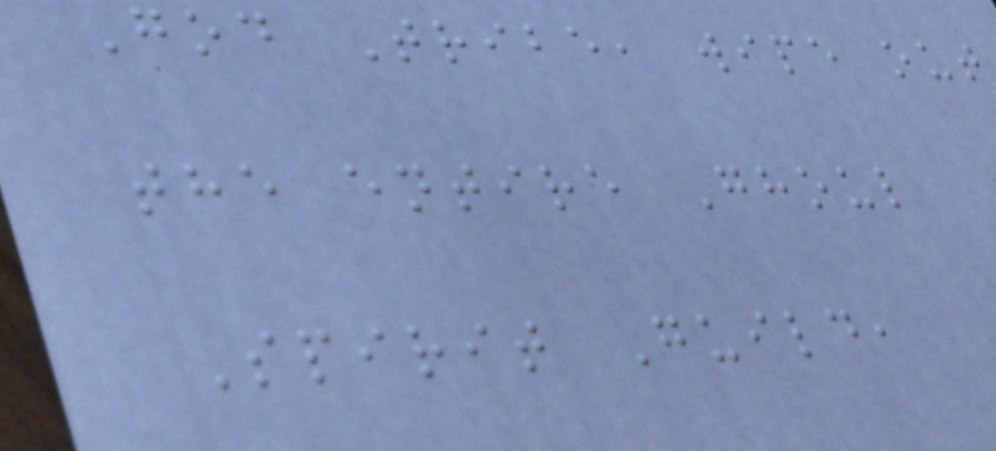God Tribe, wipe out
the entire Ghoul
Spirit Guild,
